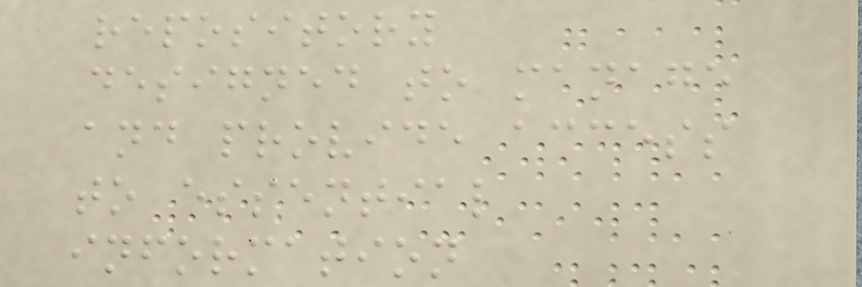repository
designed to manage
and provide access
to essential
information
